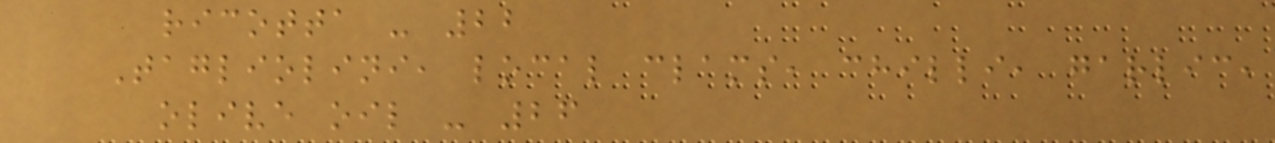ricotta - 22
Tagliolini, local clams, chilli, garlic,
olive oil - 26
